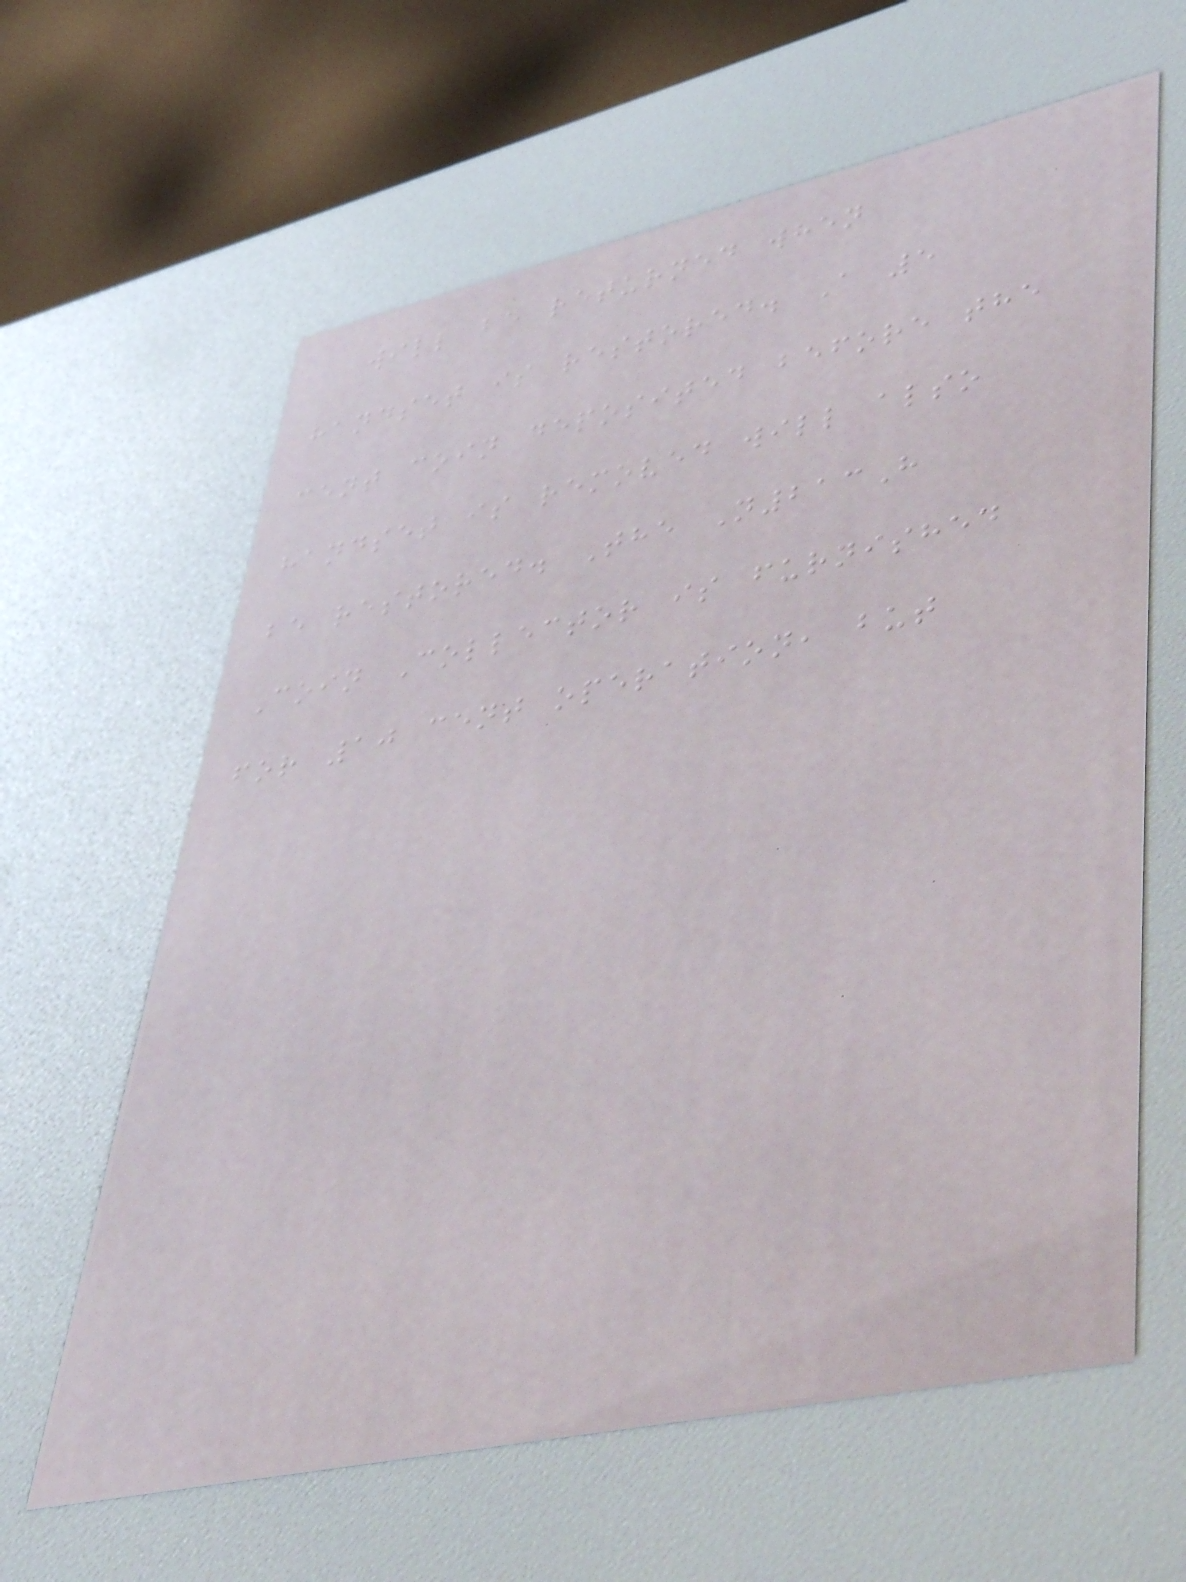will be returned when
handset is restored. A 5
cent coin deposited before the
handset is removed will also
be restored. The N213H
Coin Collector is furnished
for 10 cent operation, but
